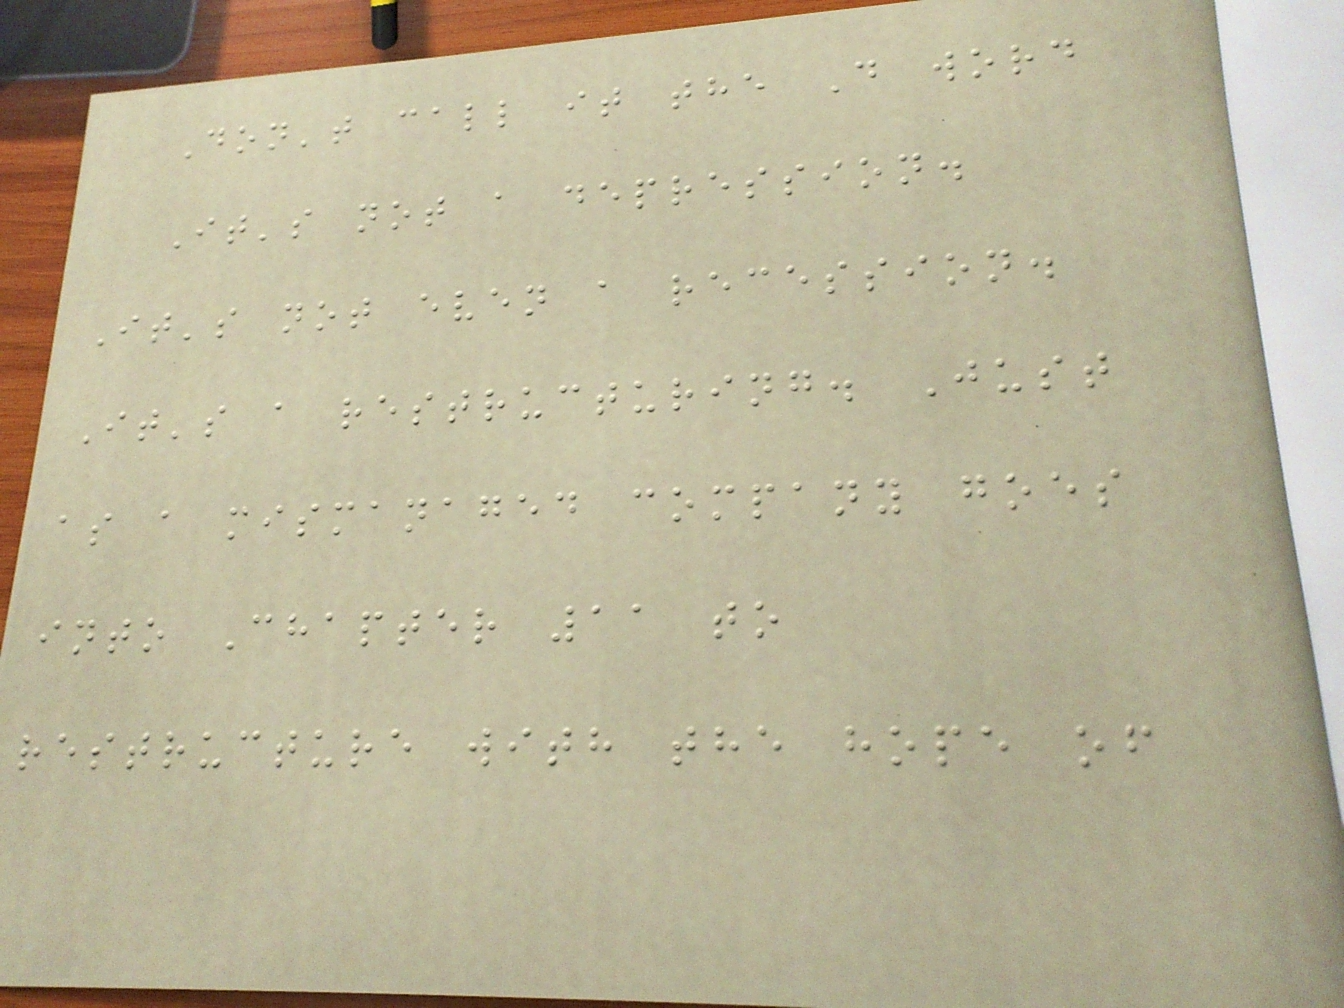Don't call it the D word
It's not a depression.
It's not even a recession.
It's a restructuring. Just
as a mismanaged company goes
into Chapter 11 to
restructure with the hope of
